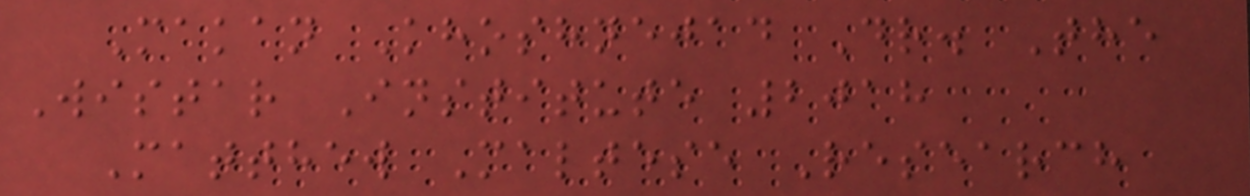Makan Khoshnejad Dr. The
Wistar Institute 2018
Matthew Maltese Research
